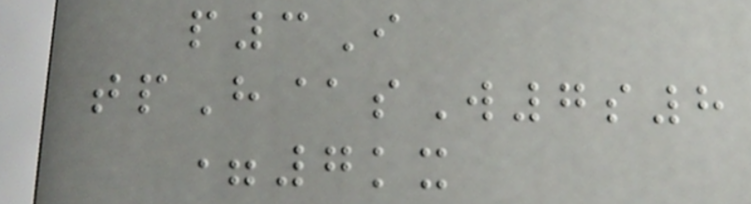p3I
tpH@sW7s8
=7kx
